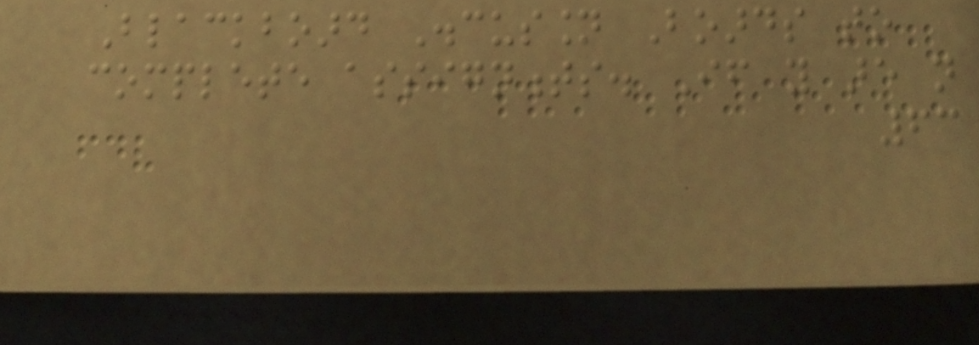Blackboard Discussion Boards to
complete assignments. If you are not
63
